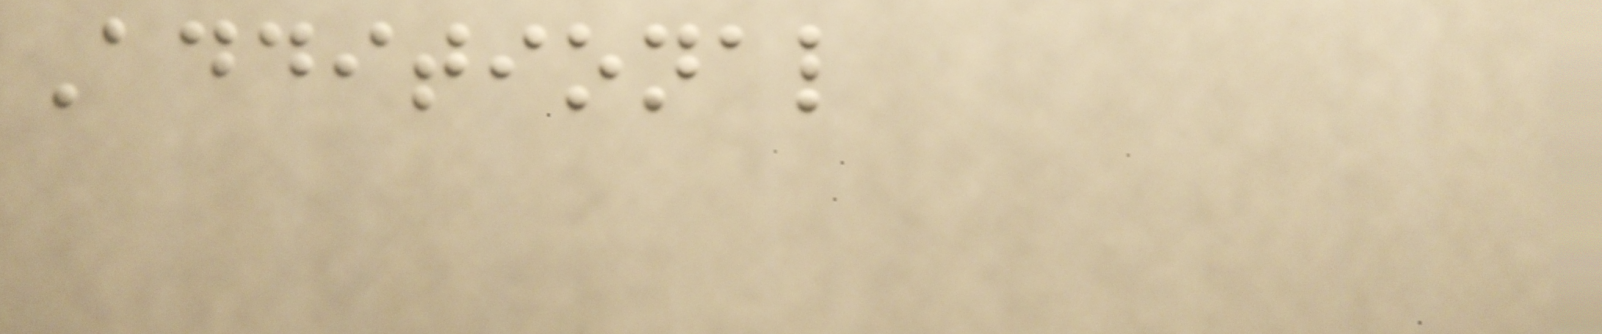Additional
